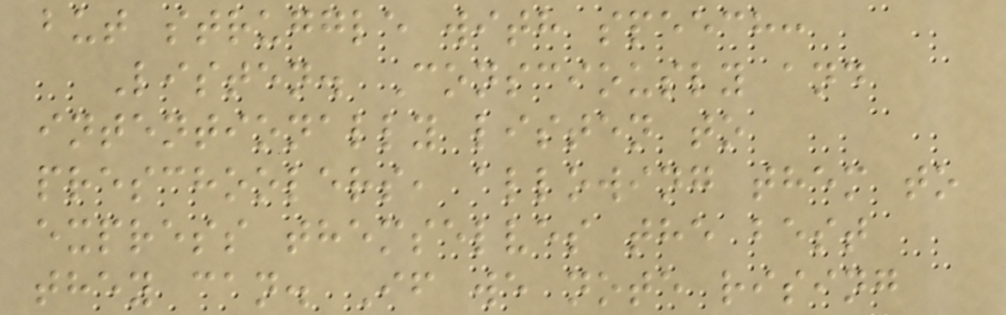but struggle with speech:
Listen. Consciously and
intentionally listen to
preschoolers, allowing them to
express themselves the best
they can. If we note rising
